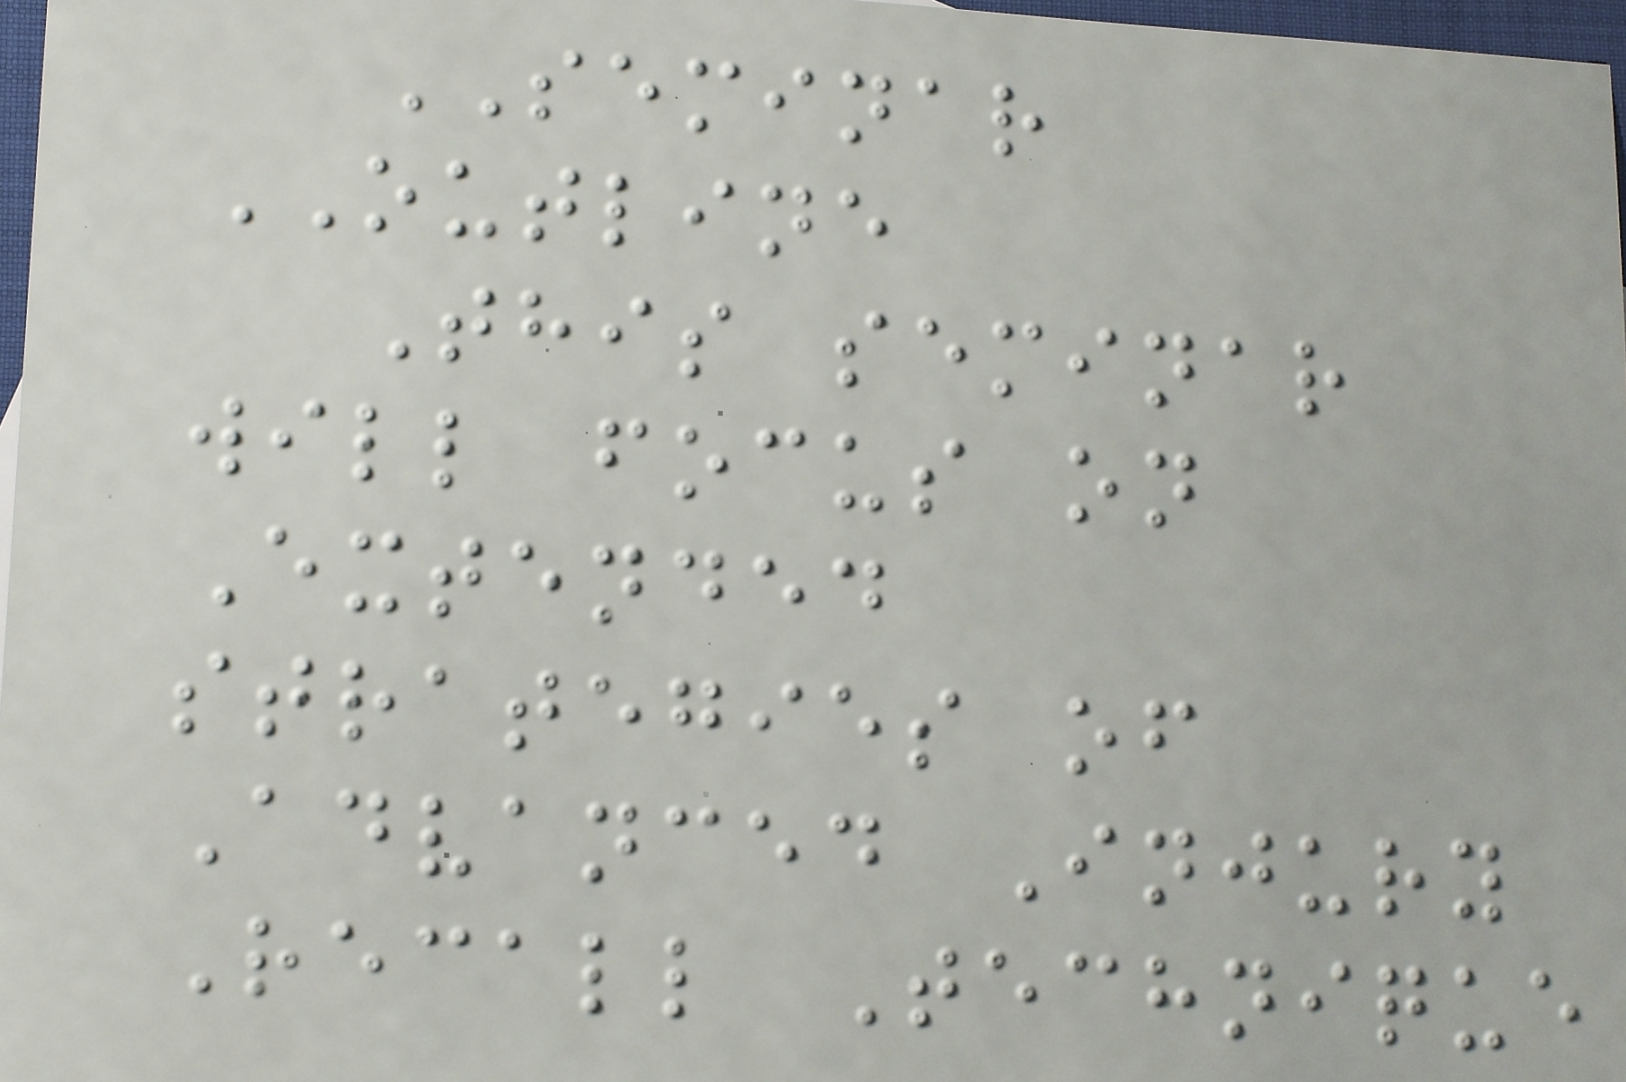SEMINAR
OUTLINE
This seminar
will focus on
Extended
strategies of
Advanced Injury
Recall Technique
